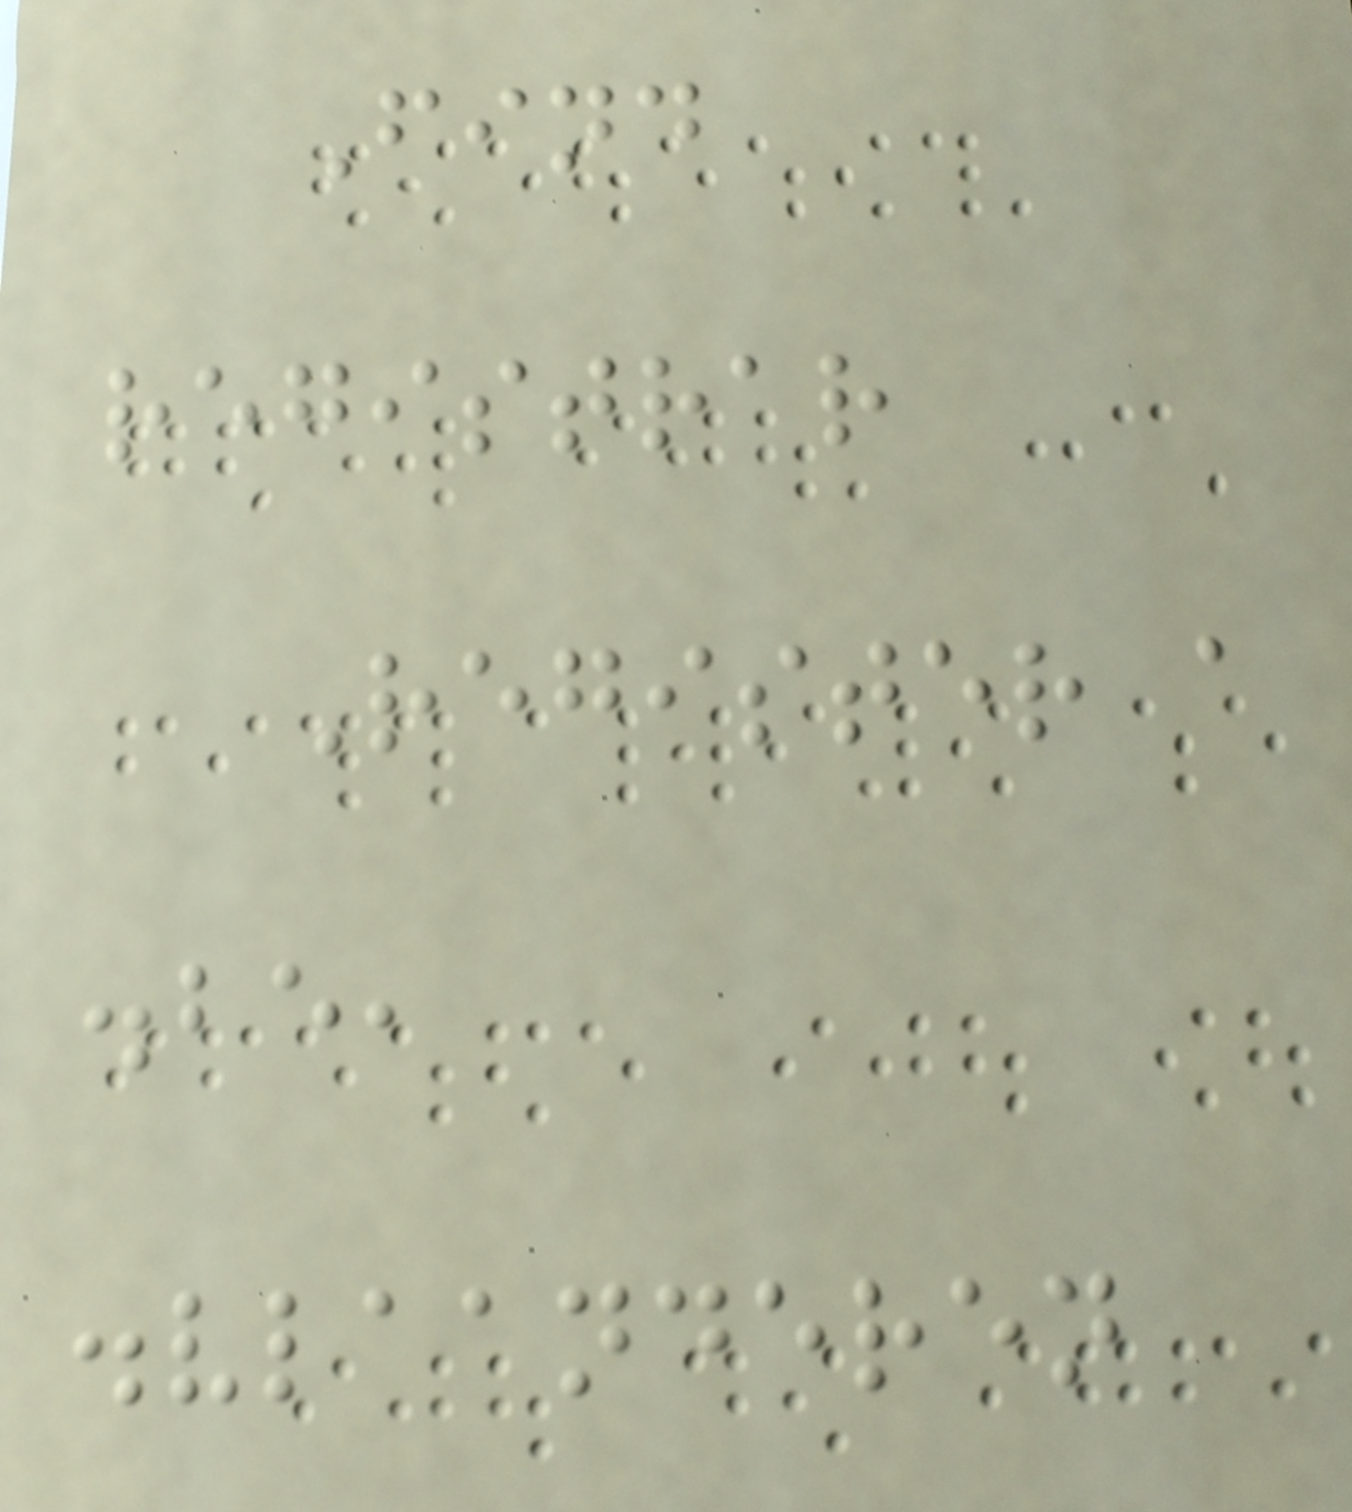Find
registrar
Register a
.be,
.vlaanderen
